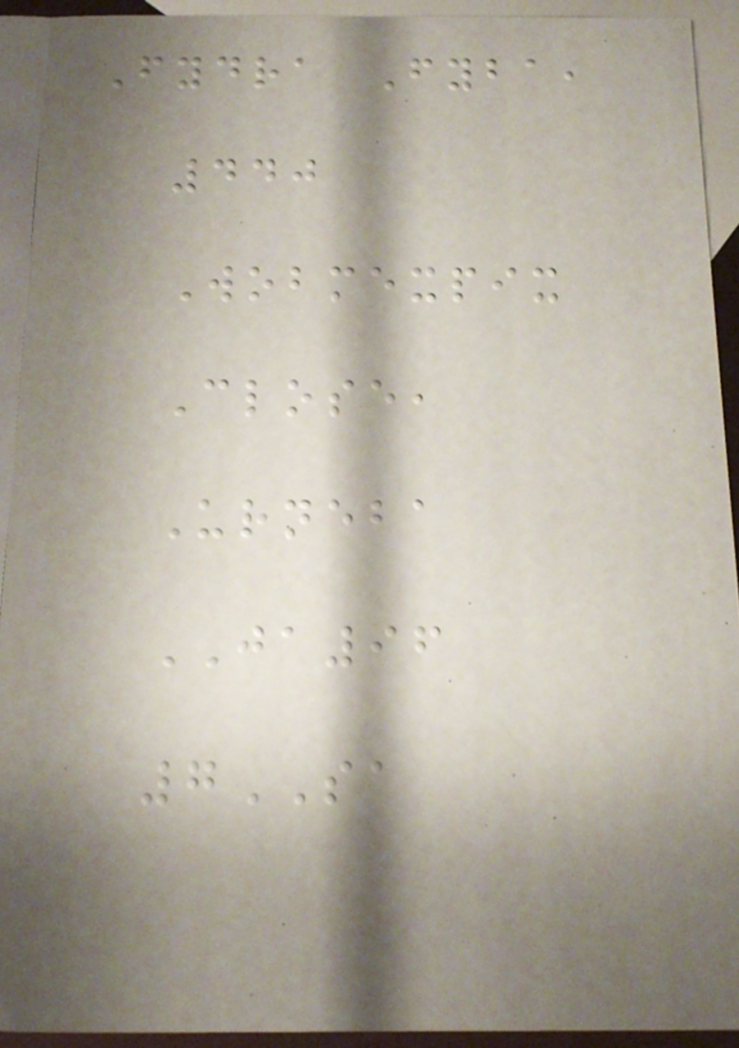Fydra Fyba,
440
Wobmexpix
Close,
Urneba
JA96
7SA
